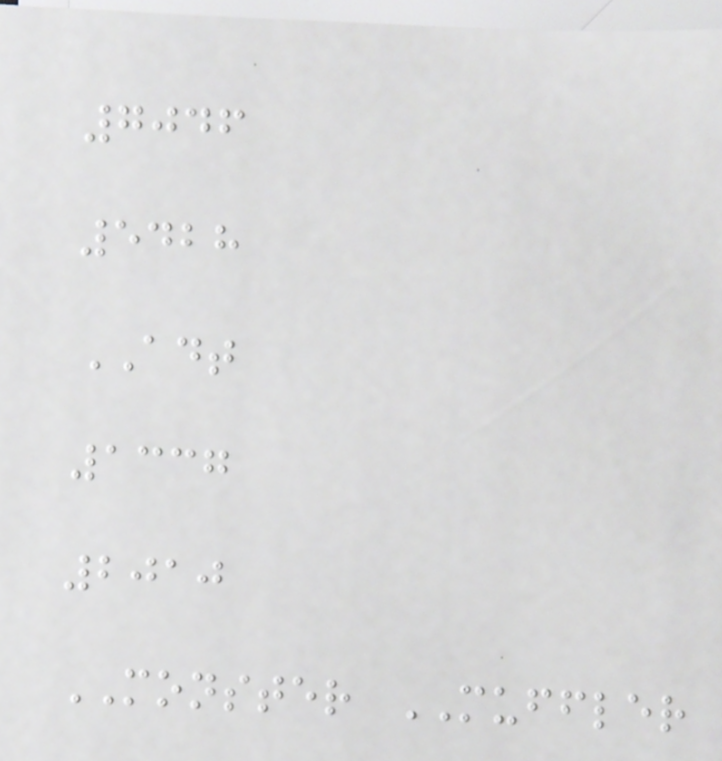7046
5428
ADT
1337
2010
MONSTER MUFFLER
